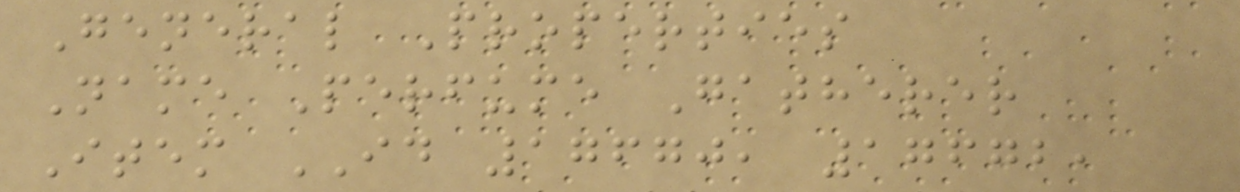General Properties
Name Perfume Gatherer
Item ID 17670, 17672,
